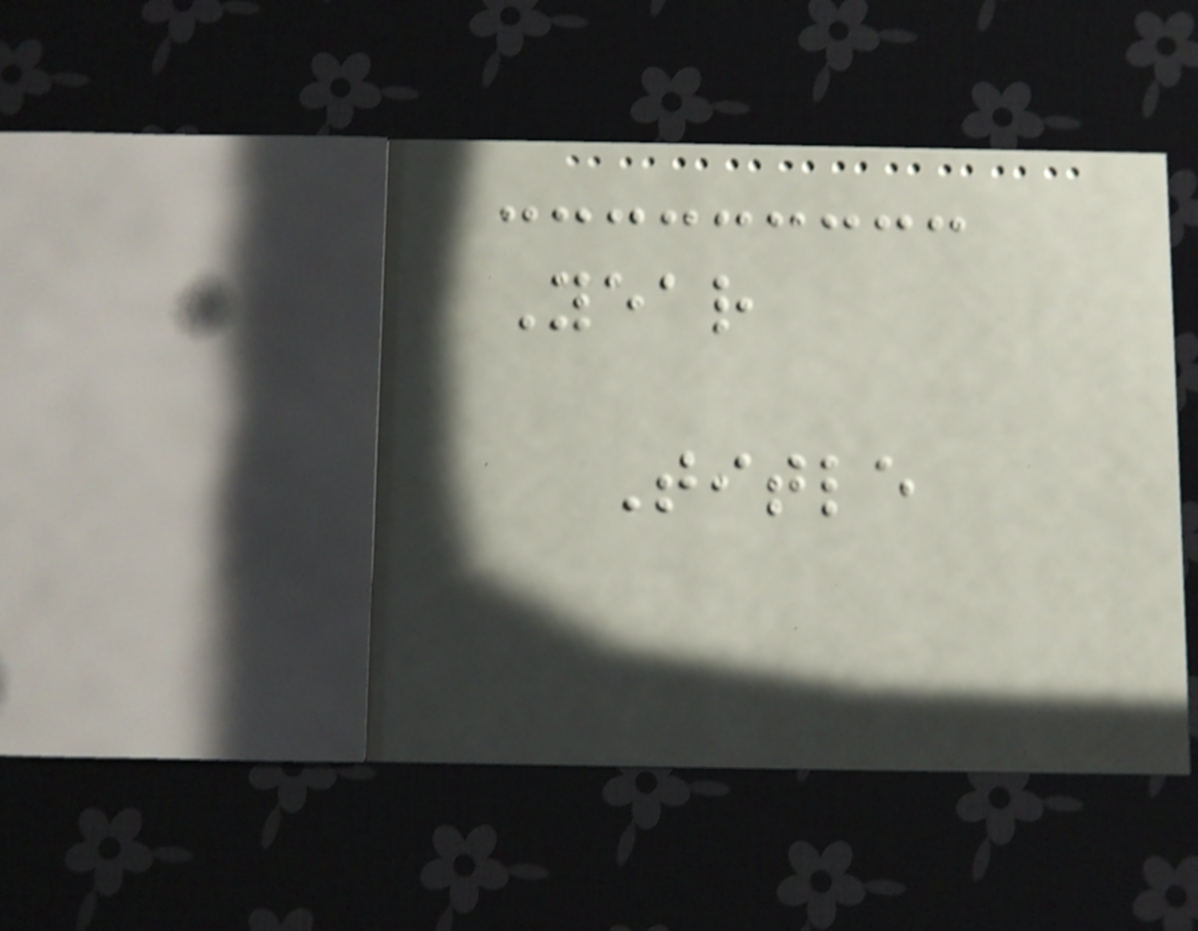Year
Title
